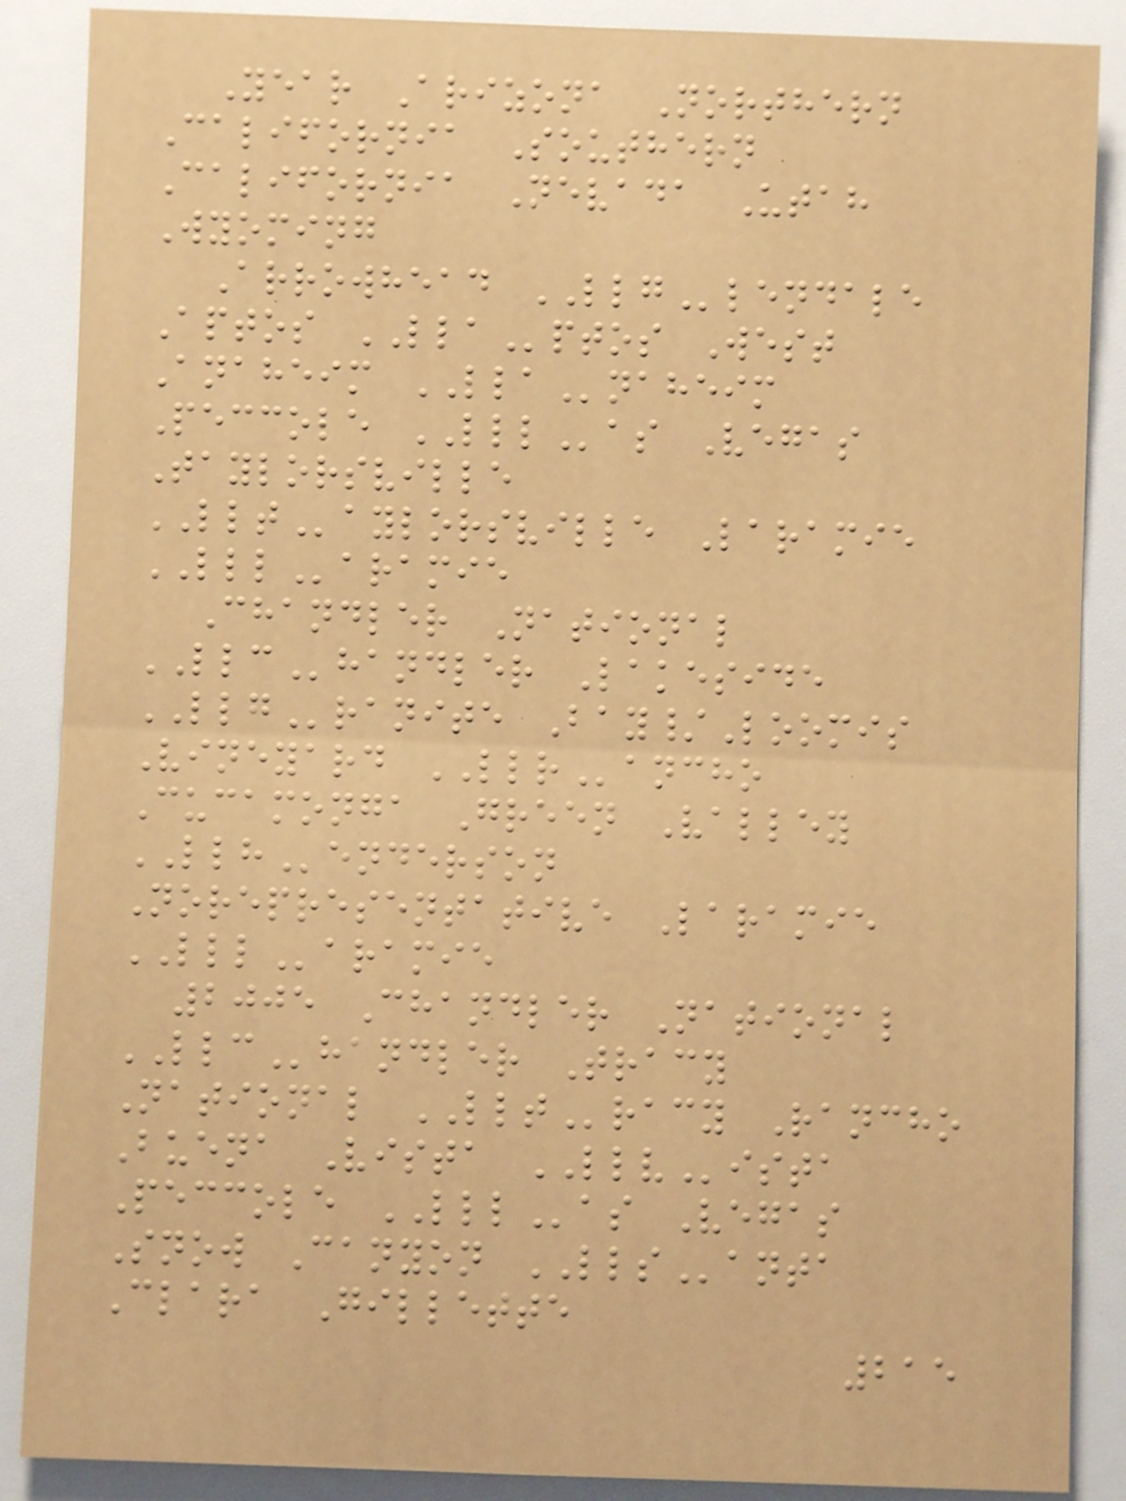Year Arizona Northern
California Southern
California Nevada Utah
Wyoming
Arrowhead LLGlendale
Aptos LLAptos West
Anaheim LLAnaheim
Peccole LLLas Vegas
Taylorsville
LLTaylorsville Laramie
LLLaramie
Chandler National
LLChandler Lakeside
LLGranite Bay/Loomis
Vineyard LLRancho
Cucamonga Green Valley
LLHenderson
Norepresentative Laramie
LLLaramie
2005 Chandler National
LLChandler Tracy
National LLTracy Rancho
Buena Vista LLVista
Peccole LLLas Vegas
Snow Canyon LLSanta
Clara Gillette
215
